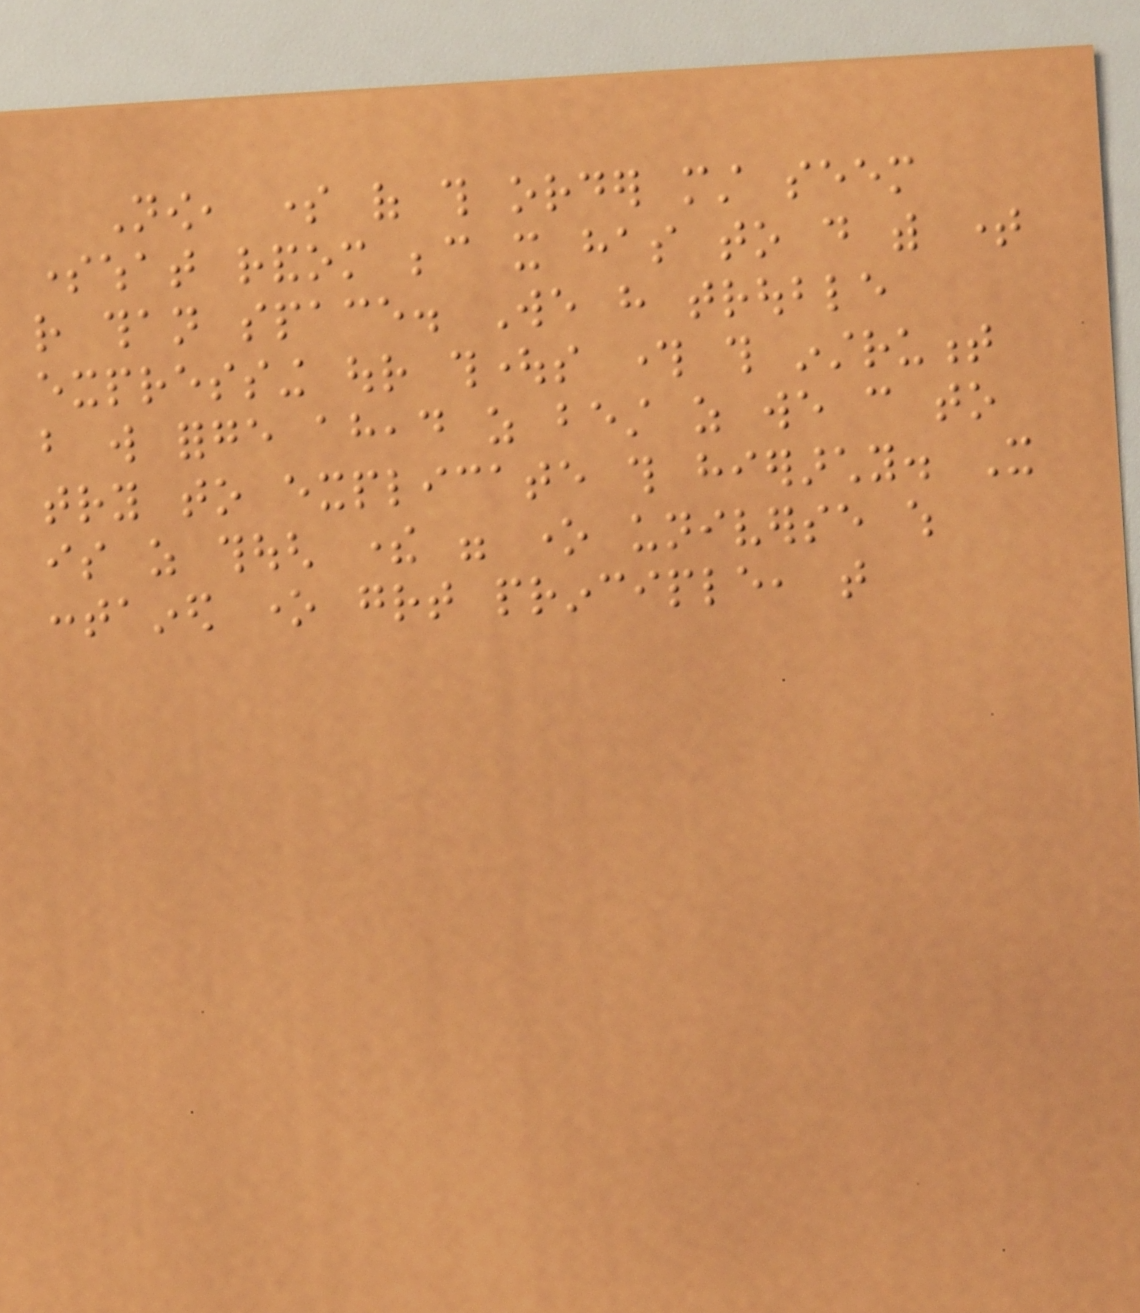Now, some of this order must seem
somewhat random because it has to do with time
rather than space. We have trouble
expressing our thoughts through this instrument
but will forge ahead as best as we can to
try to explicate this hierarchy. It
is as though there were one universe which
contained one great principle, that
